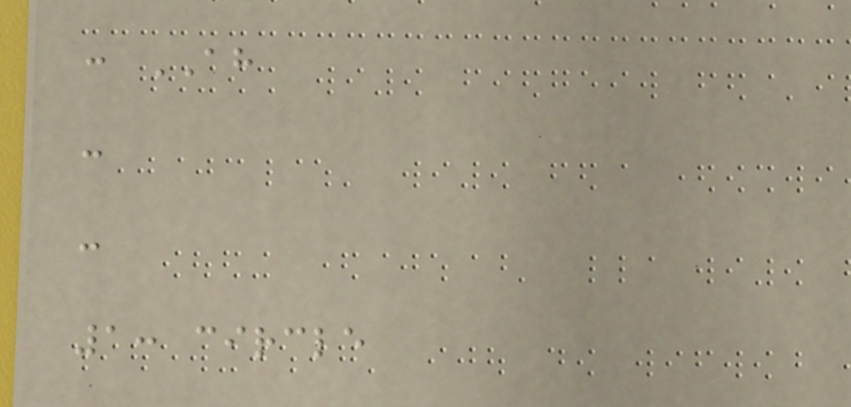: AH
:
:
1: circle
